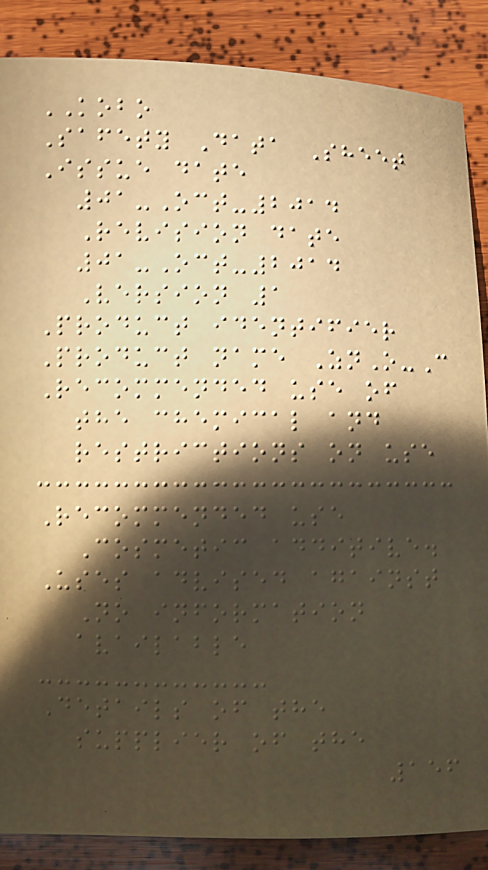KOBO
Safety Data Sheet
Issue date
01-Oct-2014
Revision date
01-Oct-2014
Version 1
Product identifier
Product name ZnO-C
Recommended use of
the chemical and
restrictions on use
Recommended use
Cosmetic additive.
Uses advised against
No information
available
Details of the
supplier of the
156
